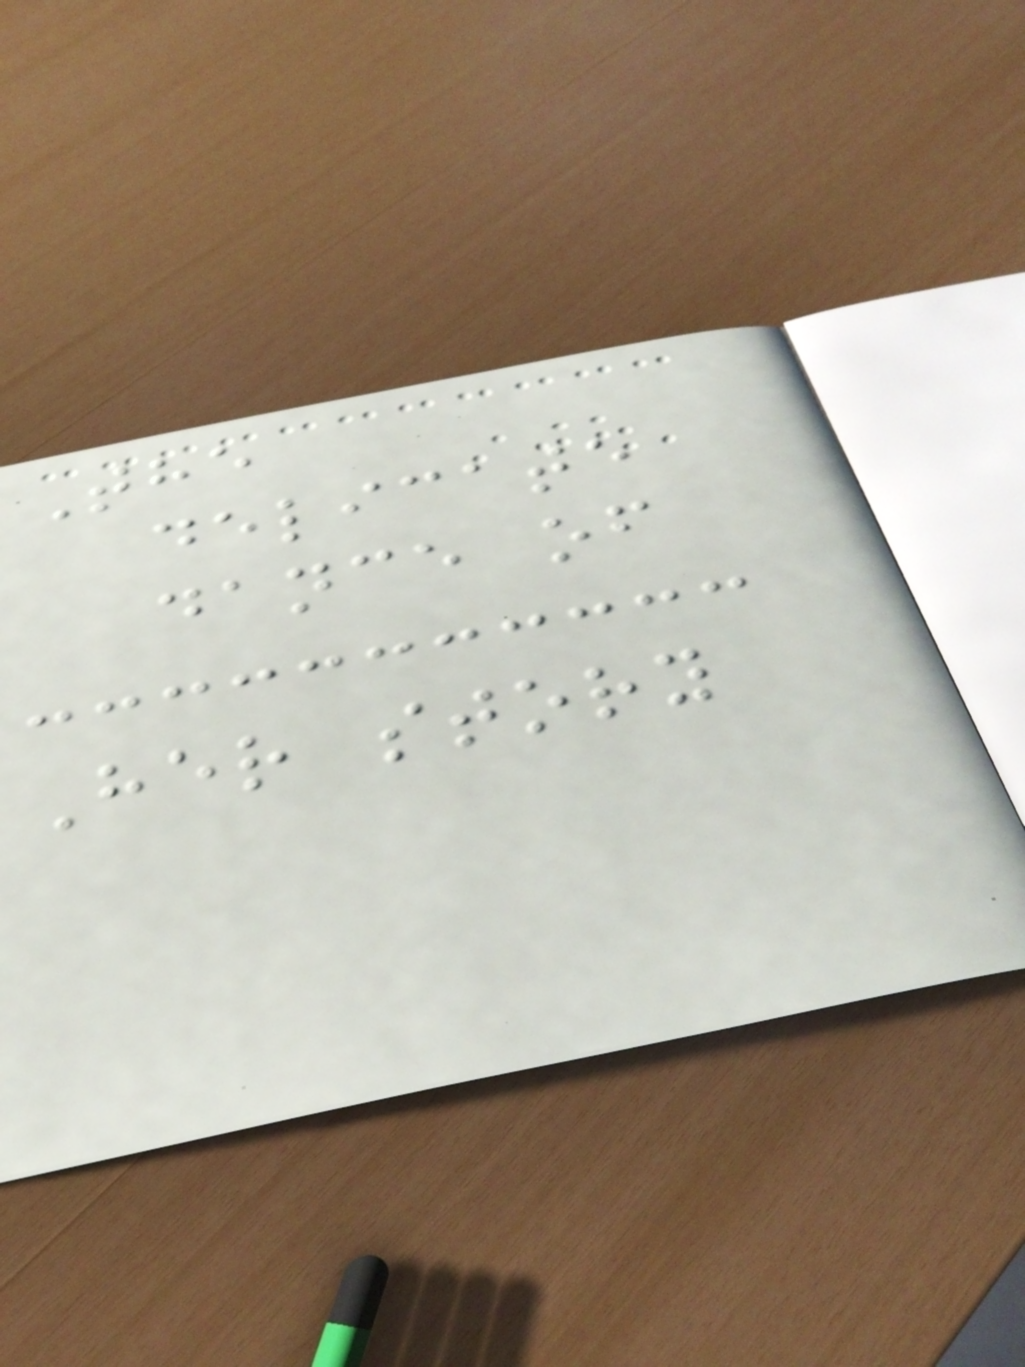The
delicate
dance of
Her story
